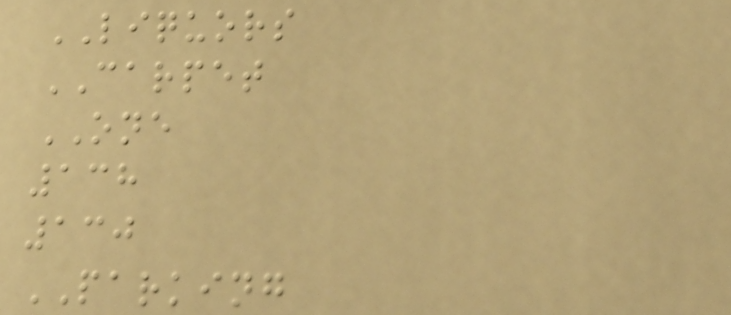LIQUORS
CARPET
ONE
138
130
PARKING
